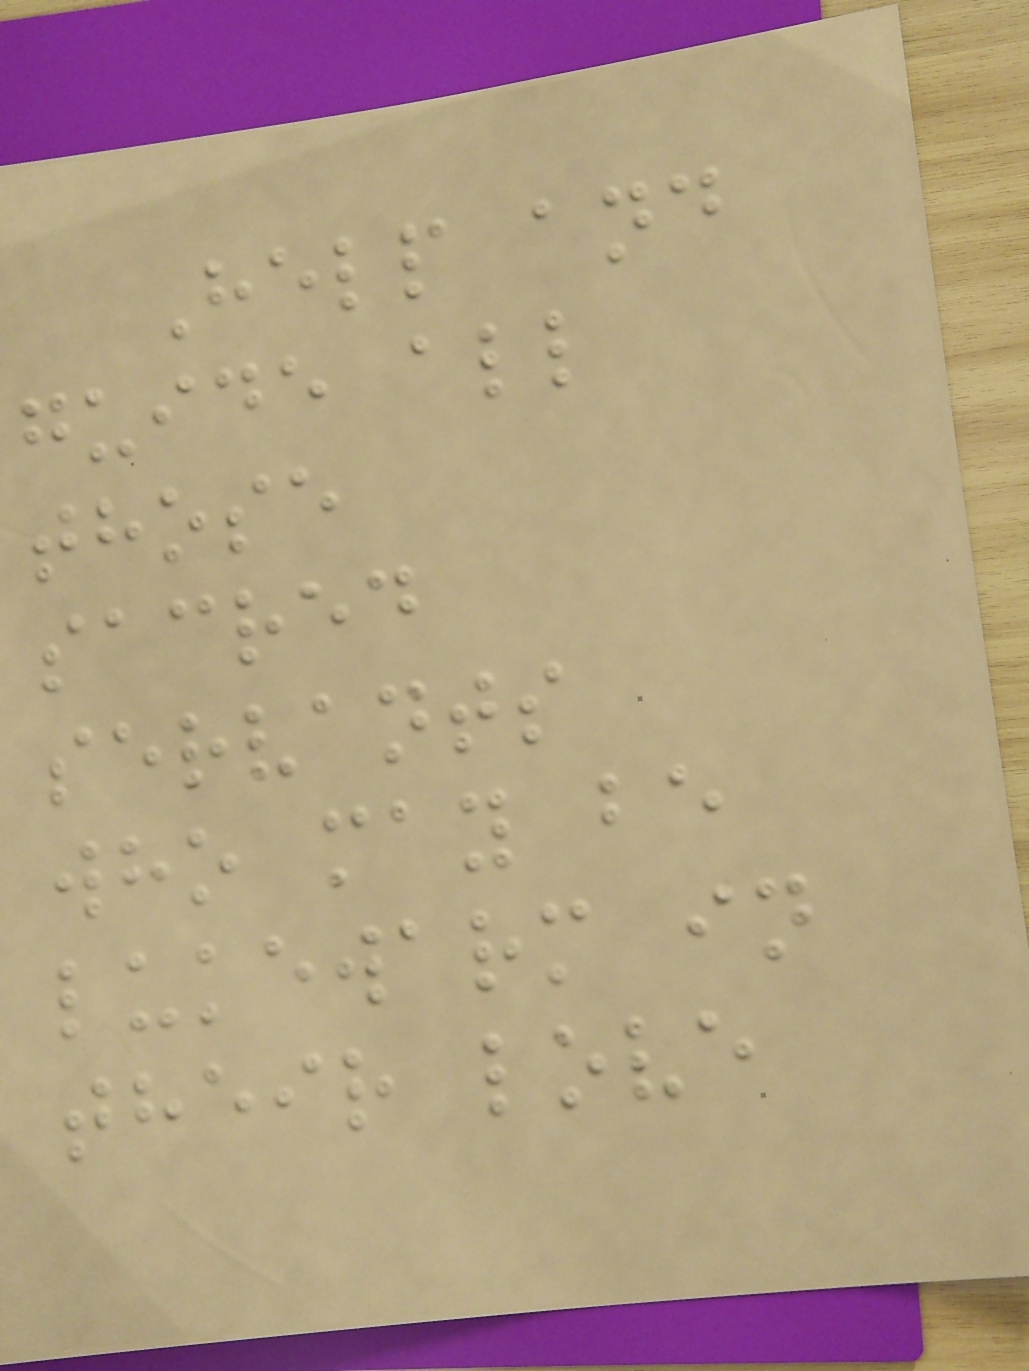Help and
guide all
those
sacred
servants
who may be
lukewarm in
their love
